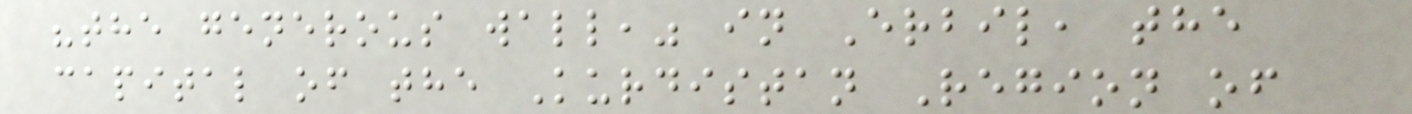"the generous wall," in Erbil, the
capital of the Kurdistan Region of
